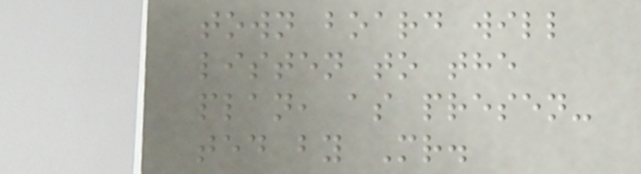town board will
listen to the
plan, as presen-
ted by Mr.
